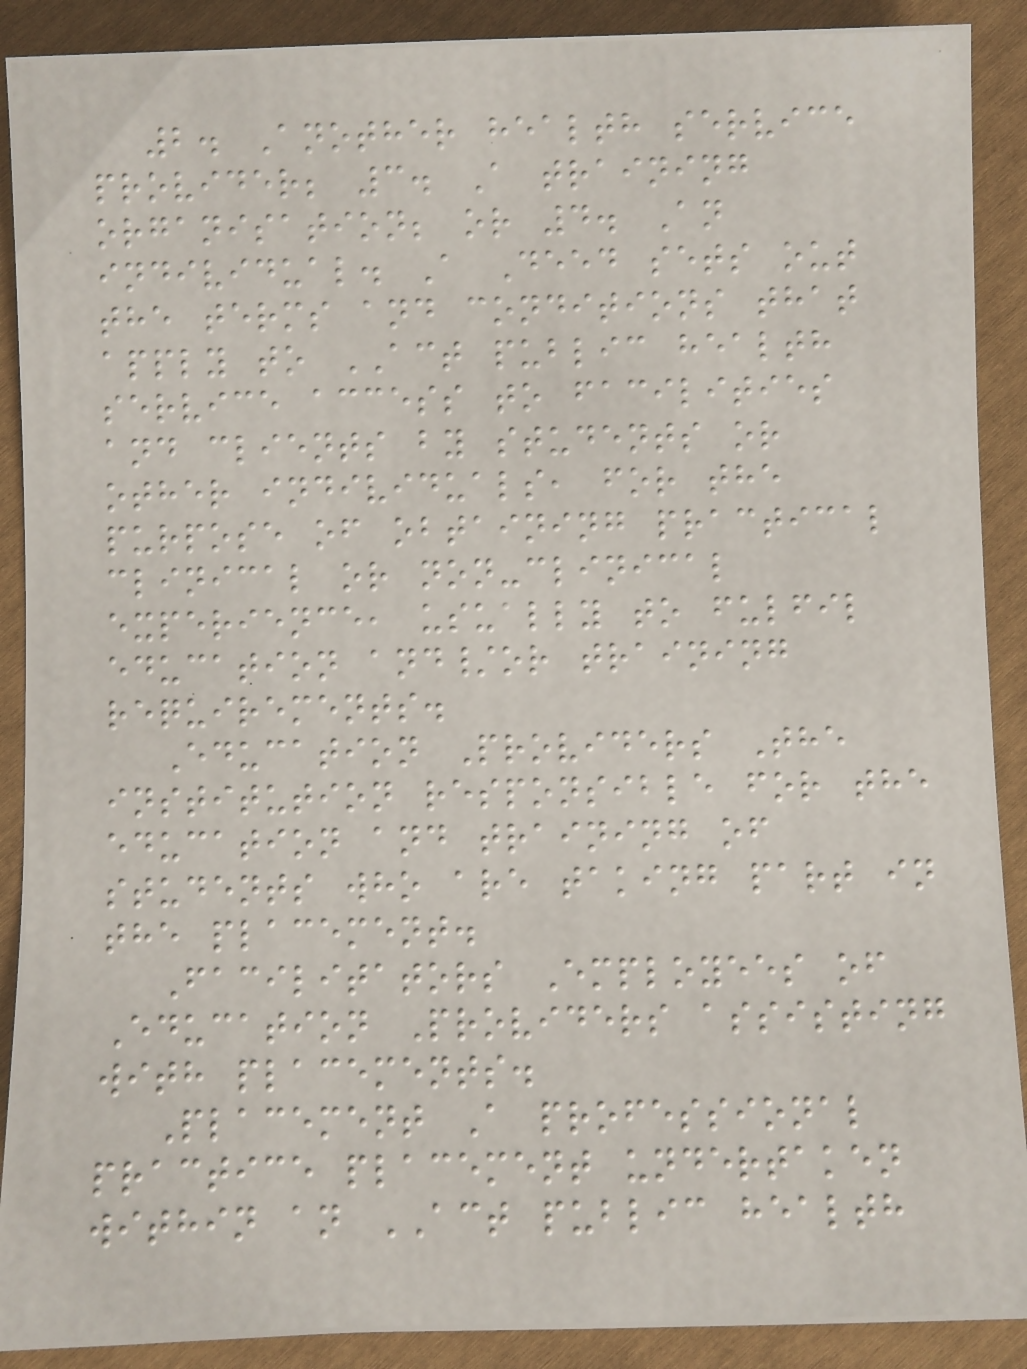2. Another health service
provider; 3. A training
organisation; or 4. An
individual. A Deed sets out
the terms and conditions that
apply to ACT public health
service access to facilities
and clients by students or
other individuals, for the
purpose of obtaining practical
clinical or non-clinical
experience, usually to fulfil
education and/or training
requirements.
Education Providers The
institution responsible for the
education and training of
students who are taking part in
the placement.
Facilitators Employees of
Education Providers assisting
with placements.
Placement A professional
practice placement undertaken
within an ACT public health
